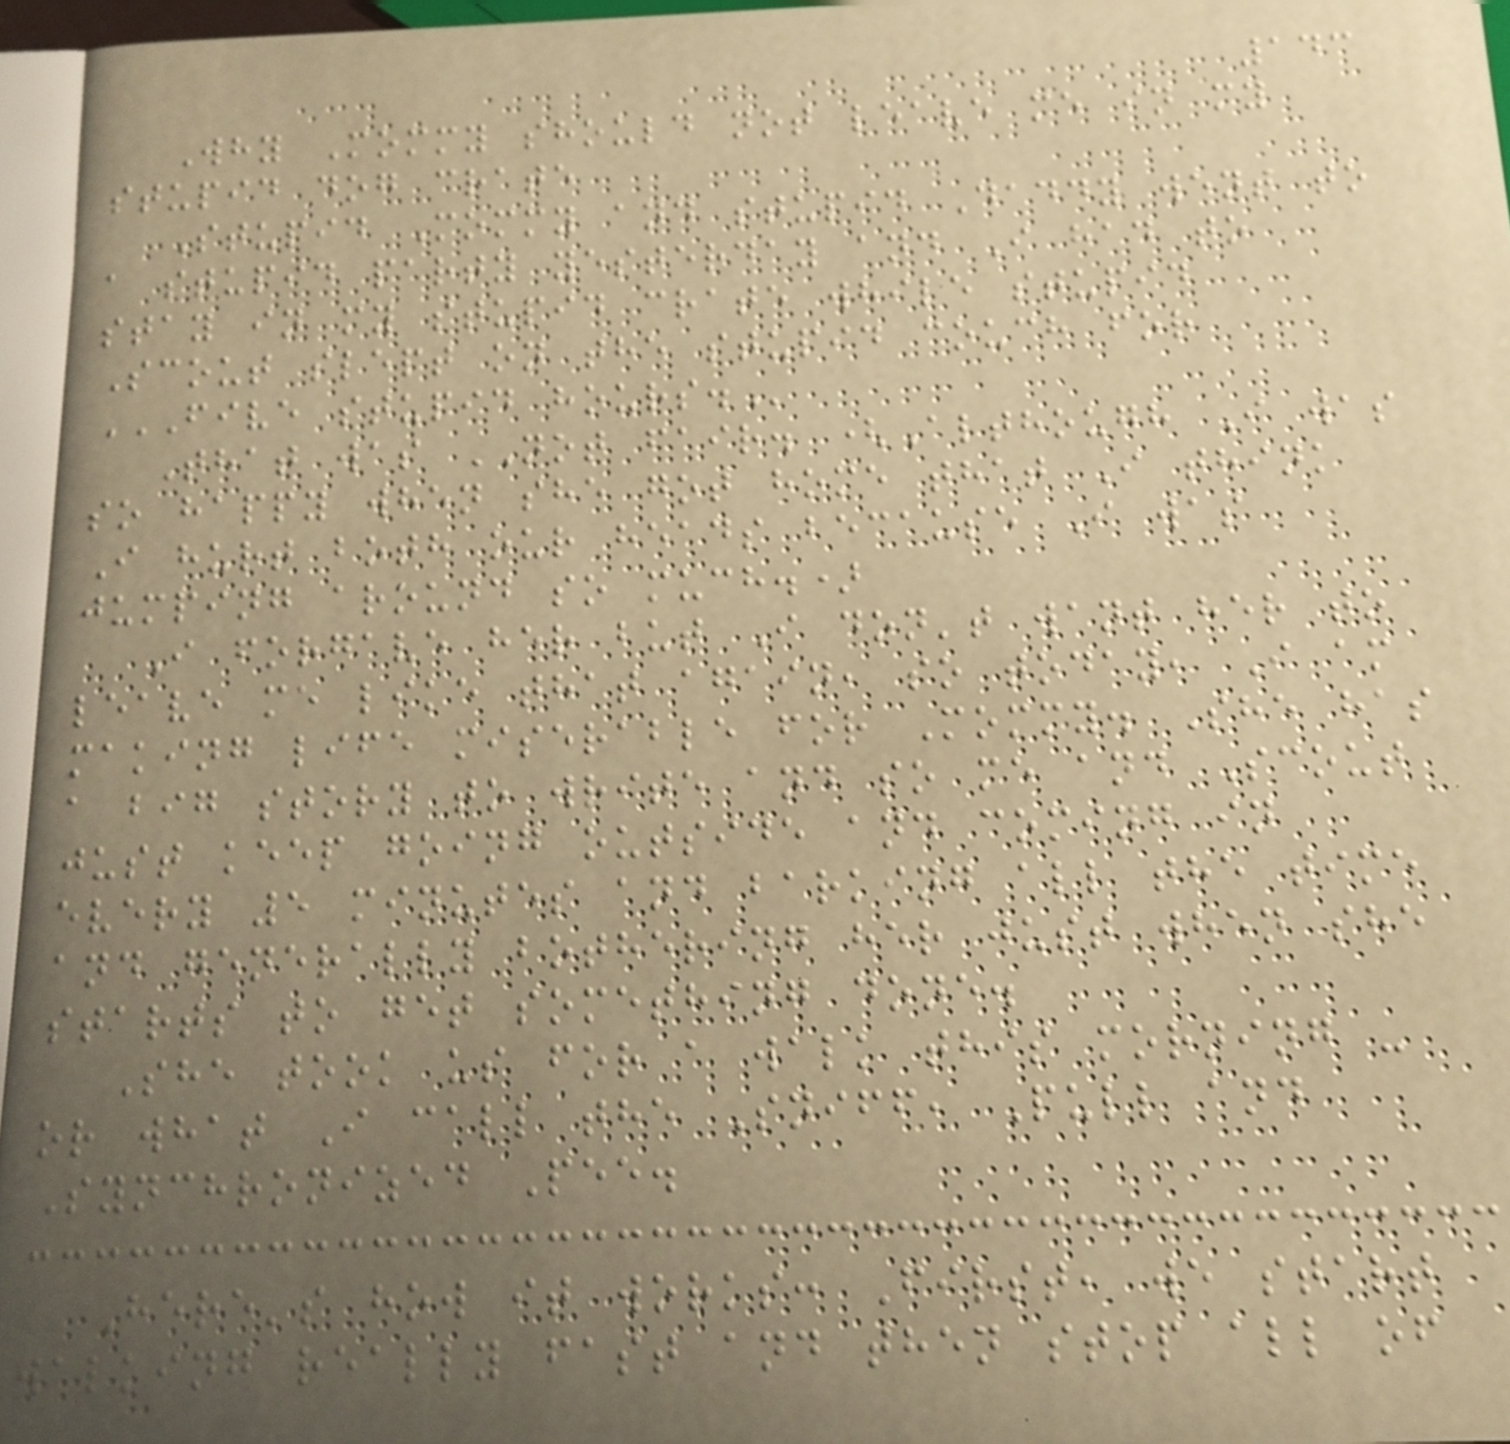143
Why Mommy should not leave me in my
stupid dog crate
Stupid Mommy and stupid Daddy went to
a stupid party yesterday and I had to
stay in my stupid crate while stupid
Scout slept on the stupid couch for
FIVE STUPID HOURS.
That was NOT fair. (Although I was
so happy when she got home that I think
I hurt both our heads because I was
jumping around so much.)
I forgave her but I don't want her to
leave me like that again, so today, I am
making life miserable for Mommy. She has
a big story to write and so me and Scout
just keep going outside and coming in
every 5 minutes and barking all the time
and generally bothering her just when she
starts to get something done.
She took us for a walk this morning -
or what I call the Sniff, Pull and
Synchronized Pee.
Here's how it works: First, we start
walking really fast and then stop all of
